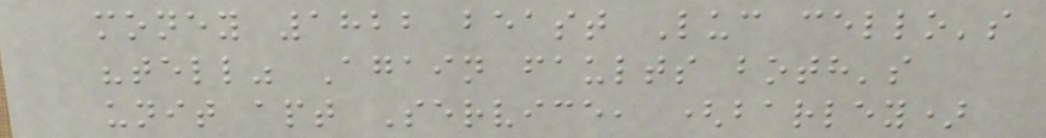money 1822 beast Luc cello's
"tell" Again faults both's
unit apt Service, (barley)
